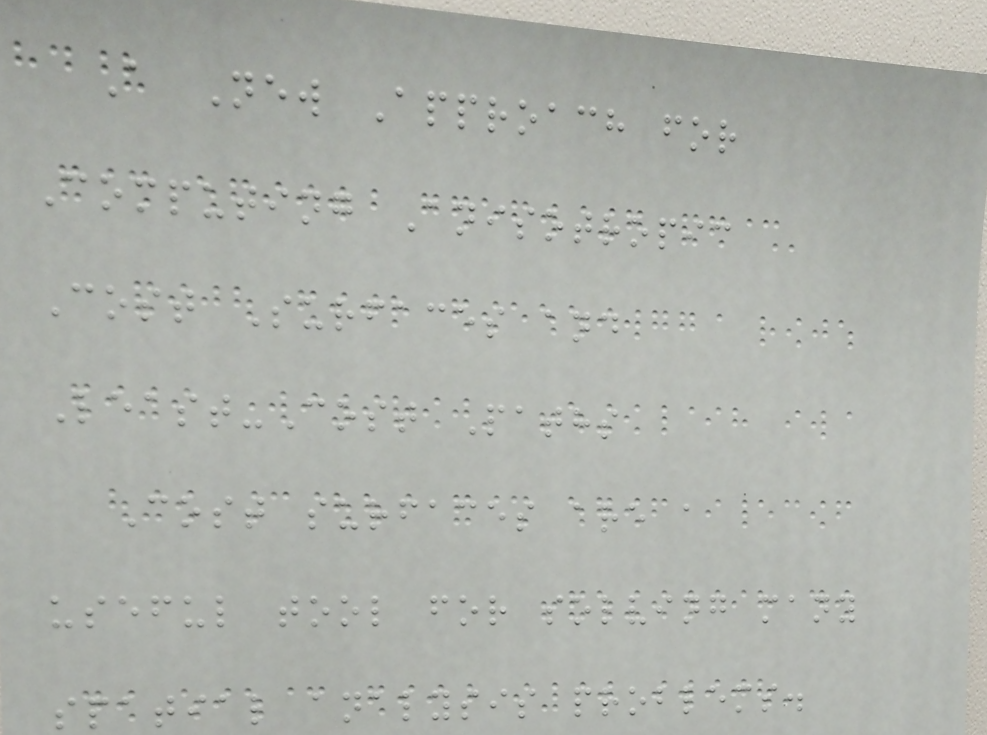A New Approach for
Computing Anisotropic
Cost Surfaces and
Least-Cost Paths
Cost surfaces are a
useful tool for solving many
spatial analysis problems.
